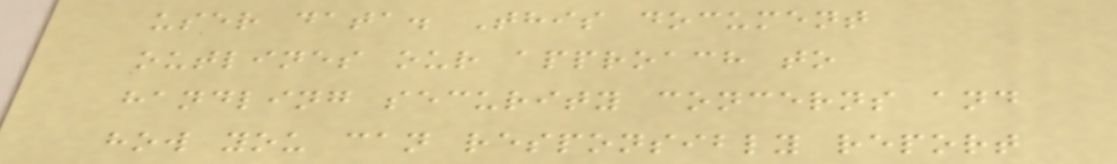user data. This document
outlines our approach to
handling security concerns and
how you can responsibly report
